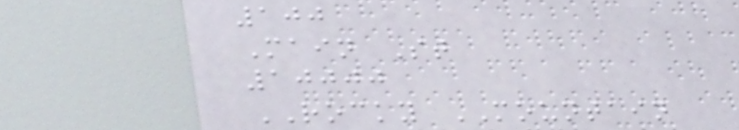100
Main St
10000
ROCKY MOUNTAIN
